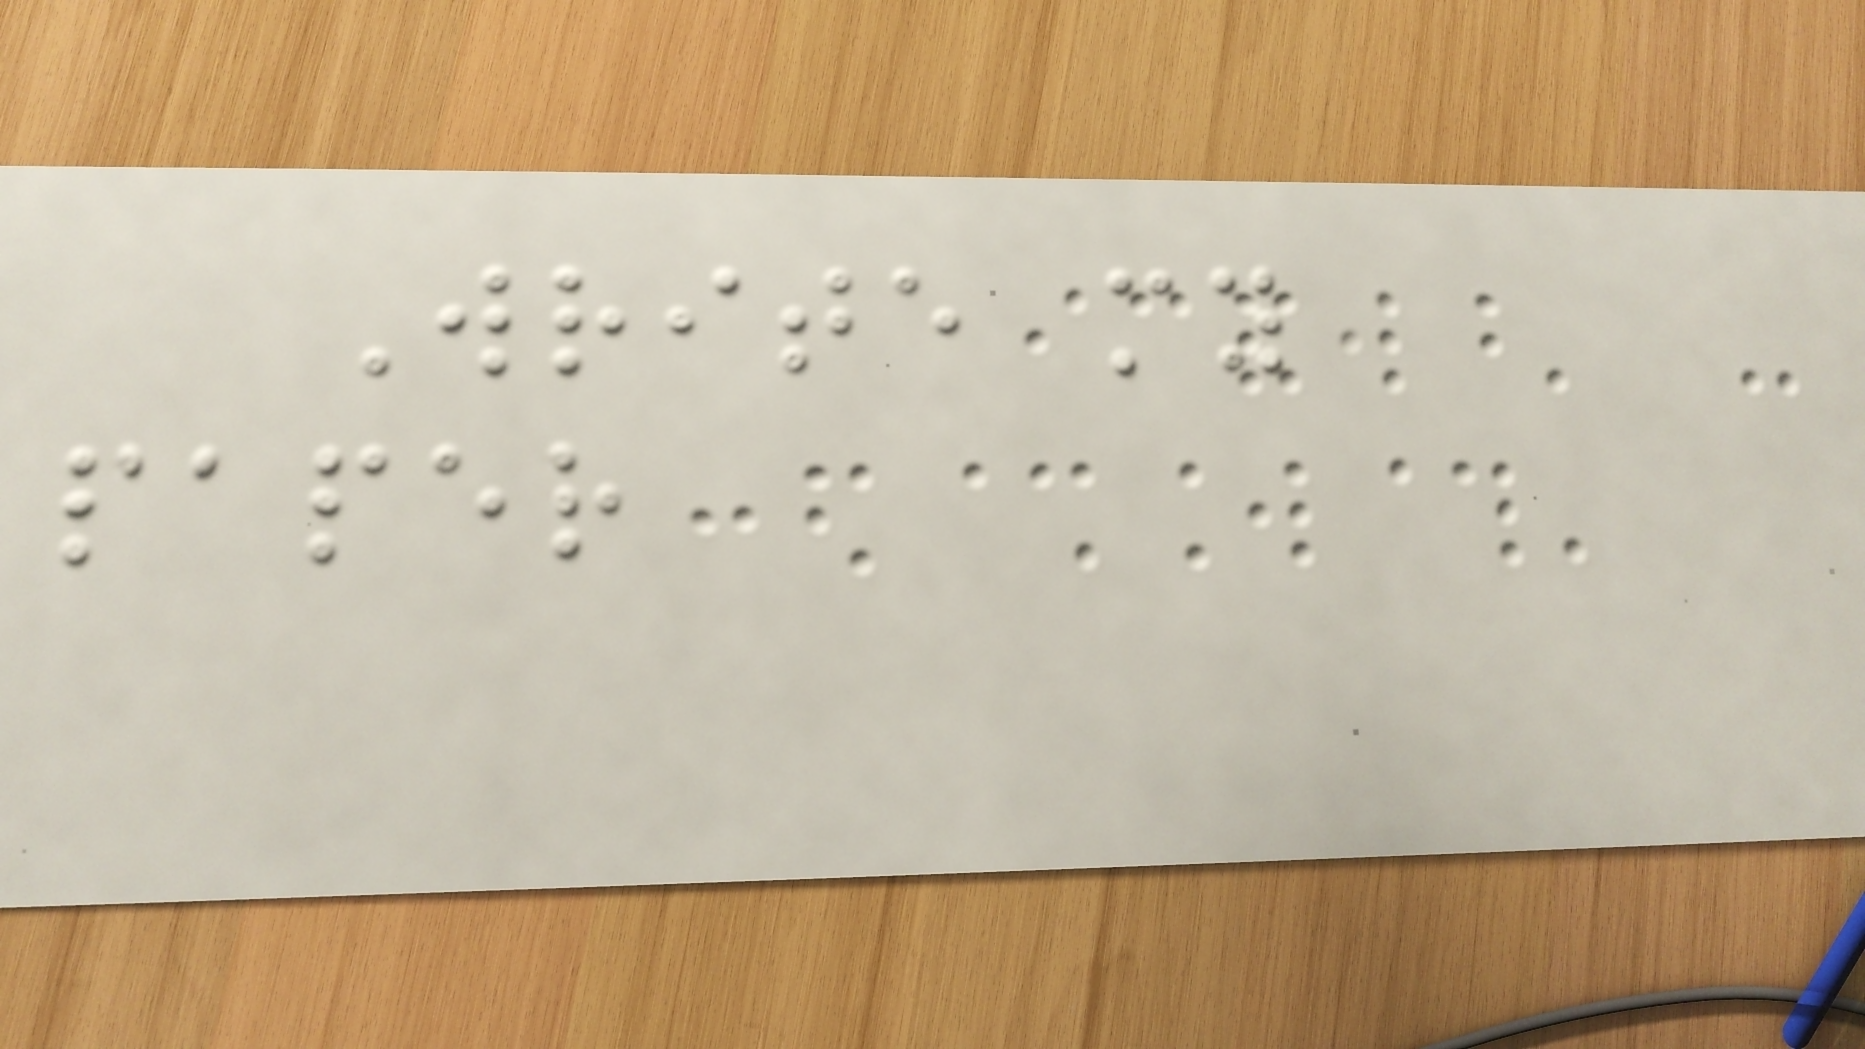Write my
paper
